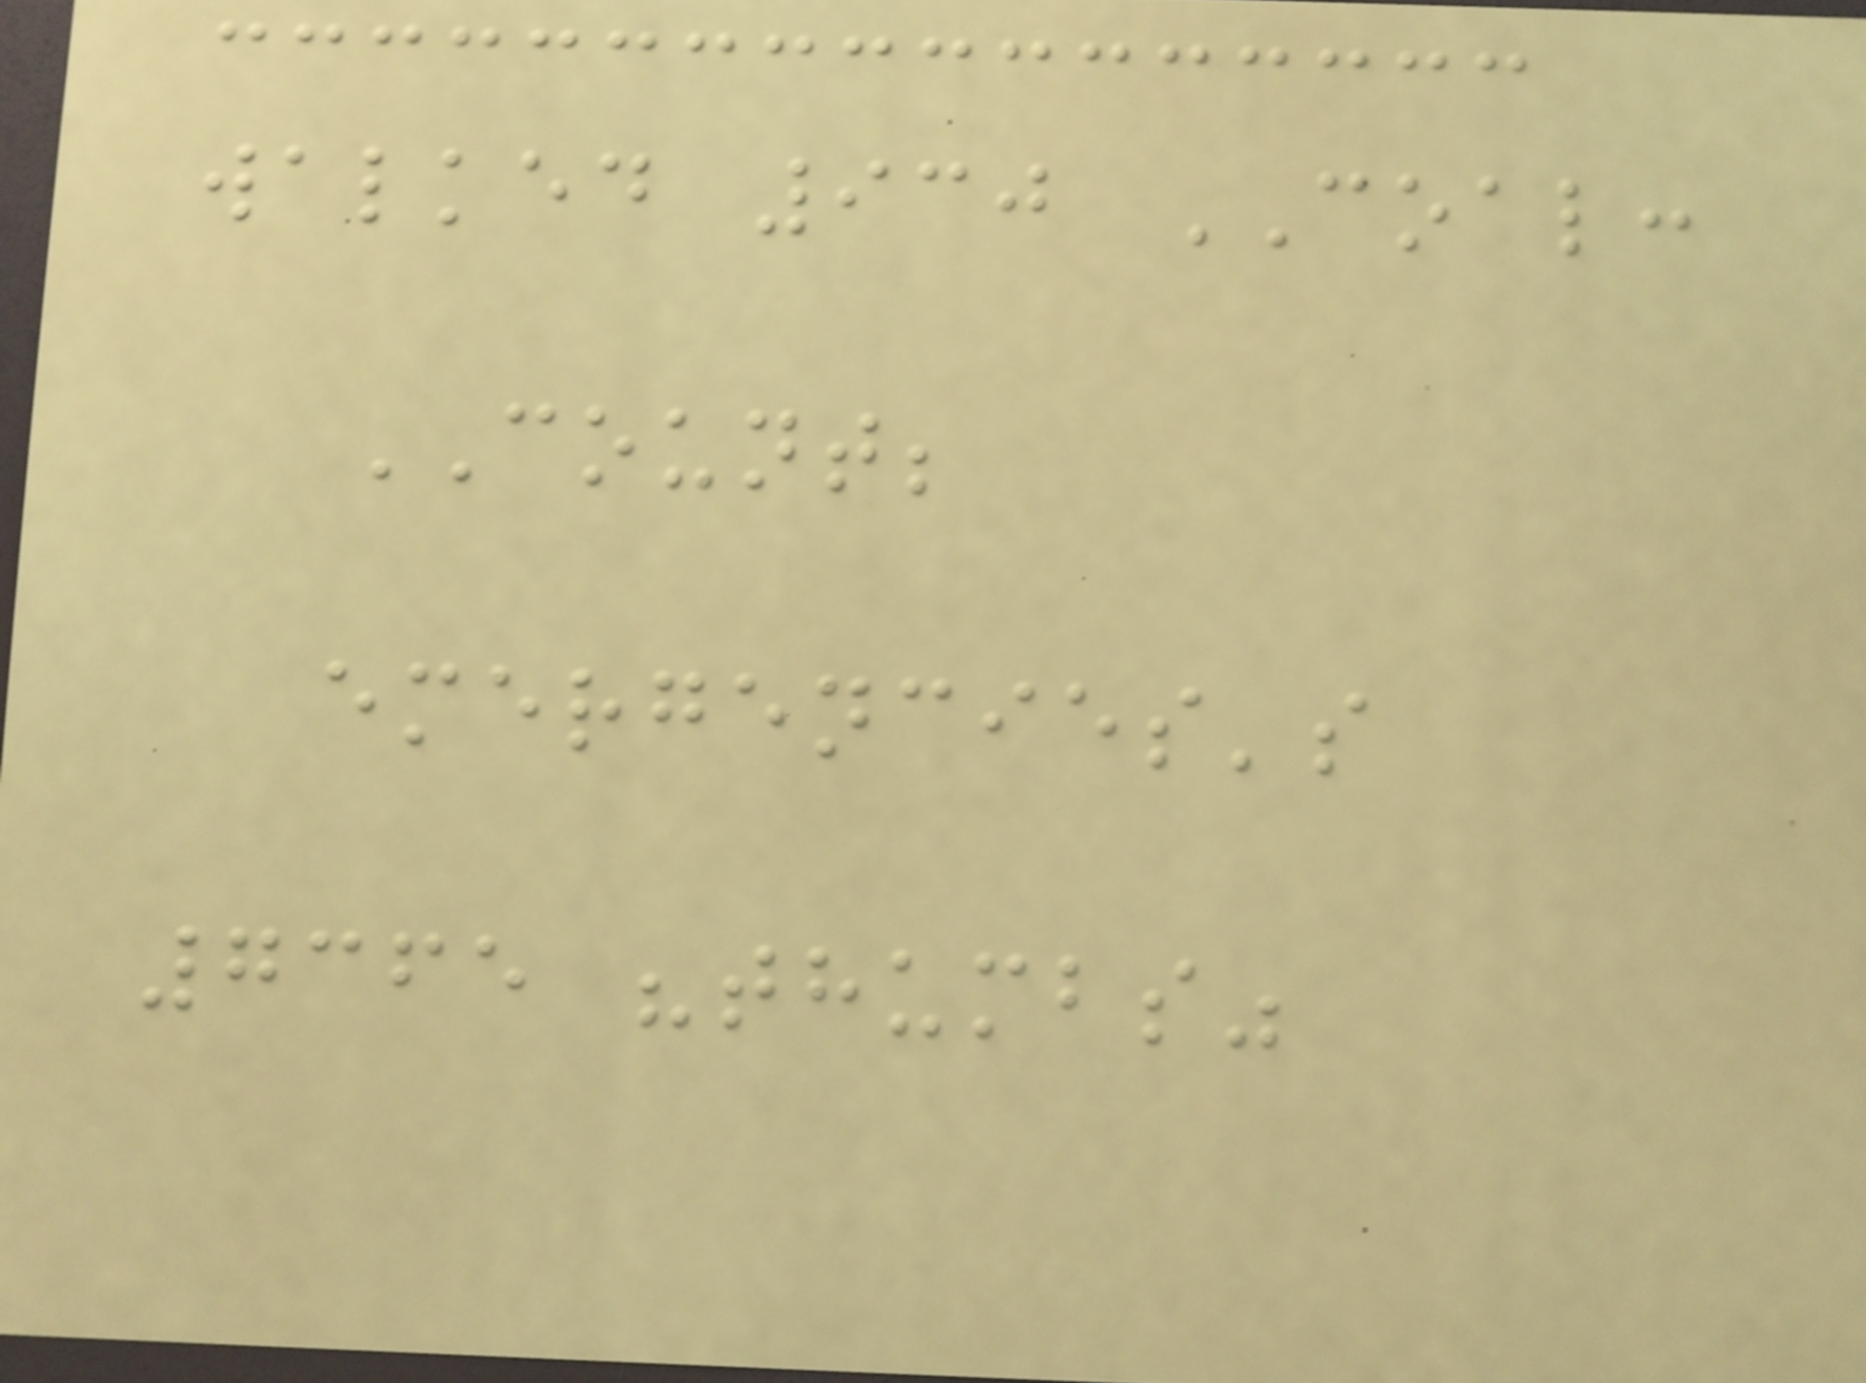walked 930 COAL:
COUNT;
emergencies's
7365 "thumbs"
